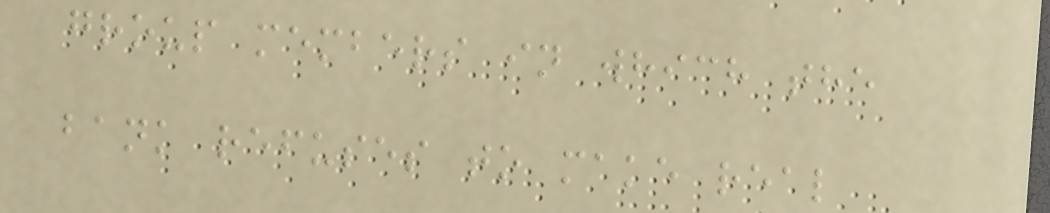group members in which the
bank refuses to make real
